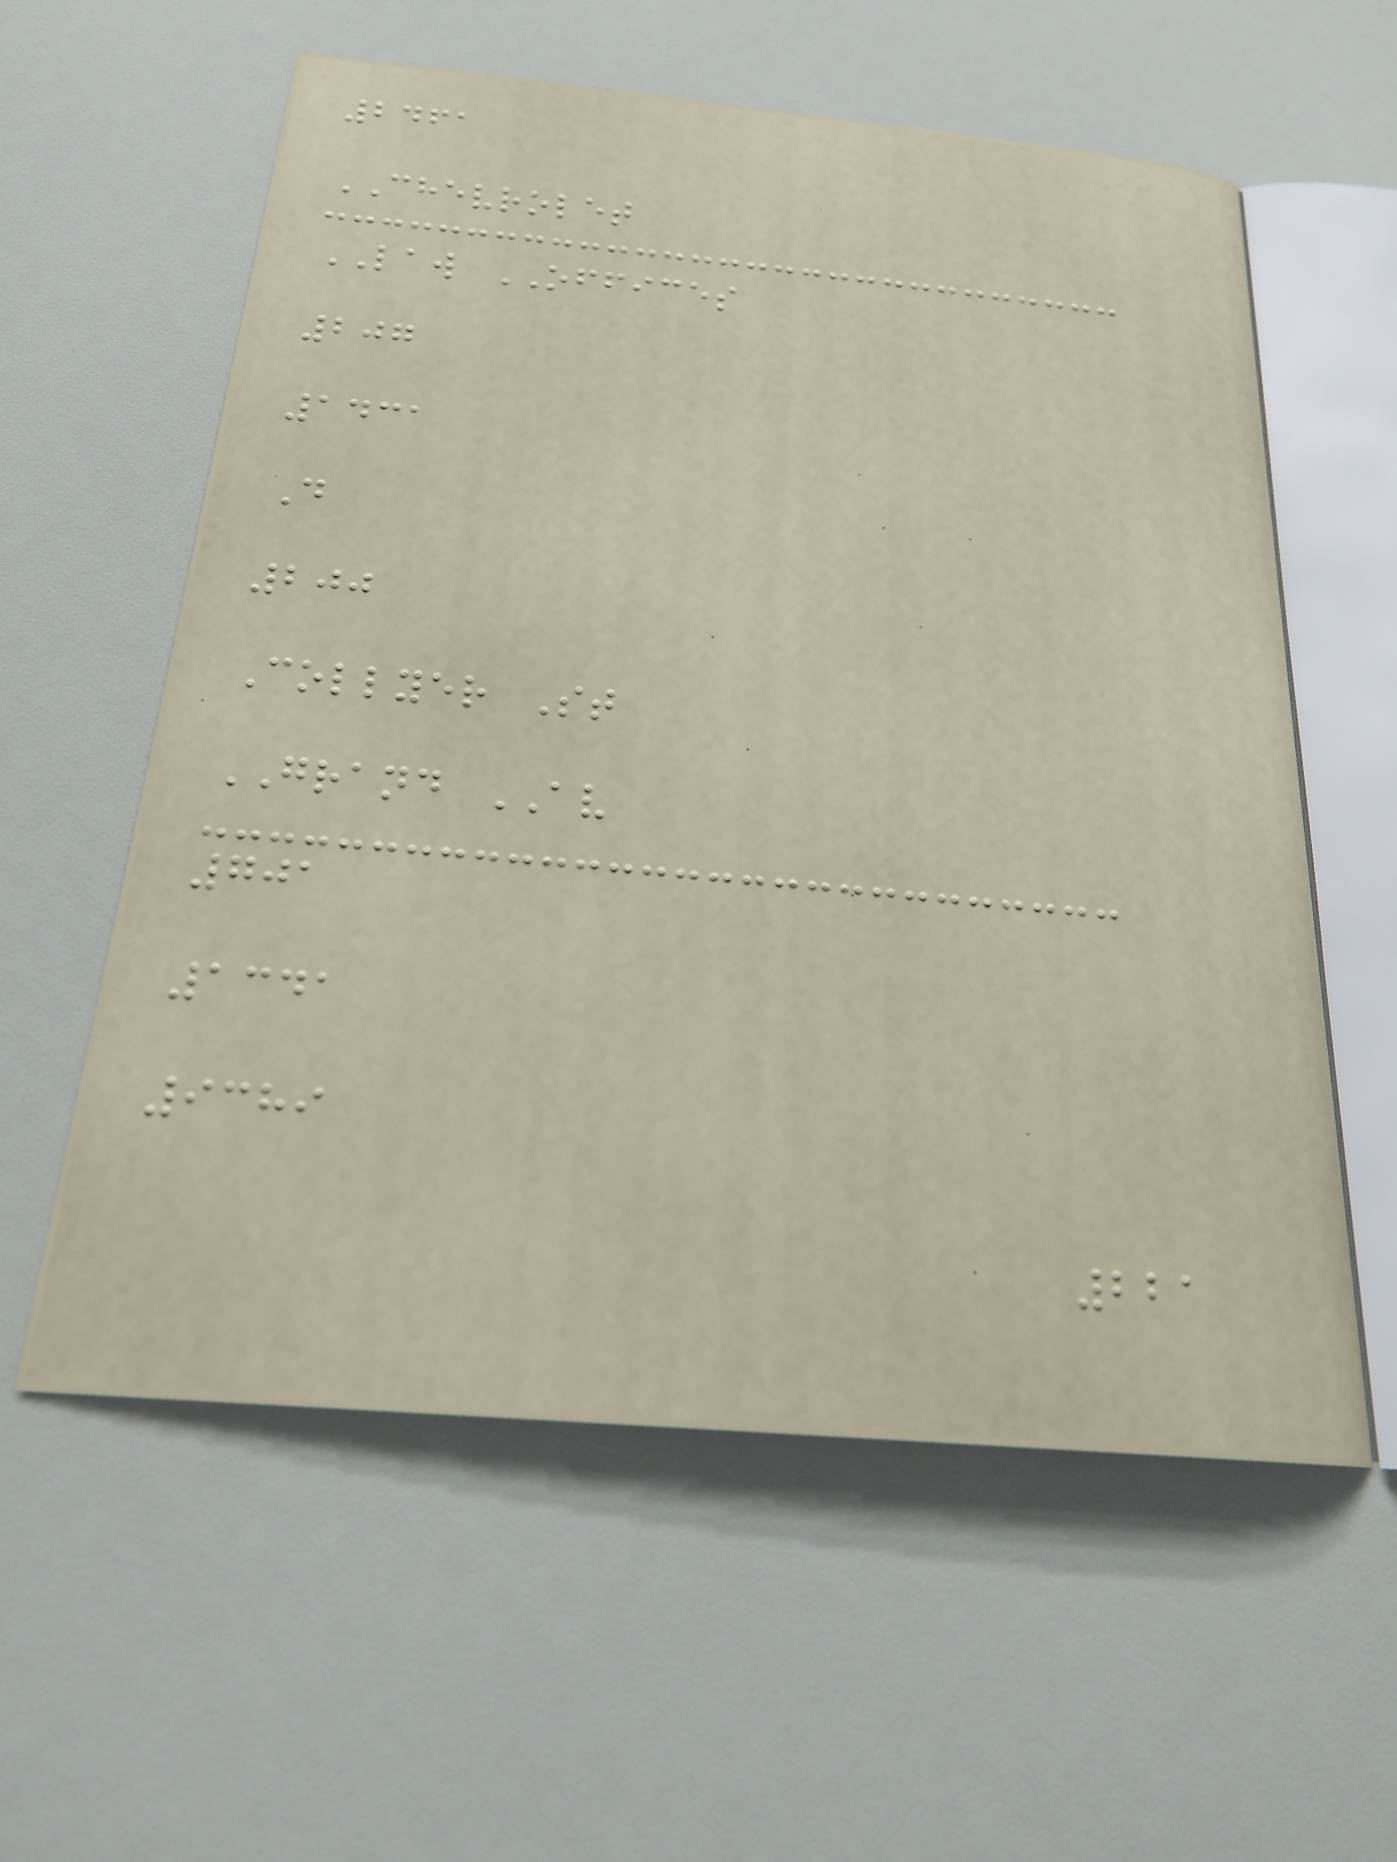2461
CHEVROLET
LAW OFFICES
207
1431
D
200
Collyer St
GRAND AV
701
1341
9389
221
